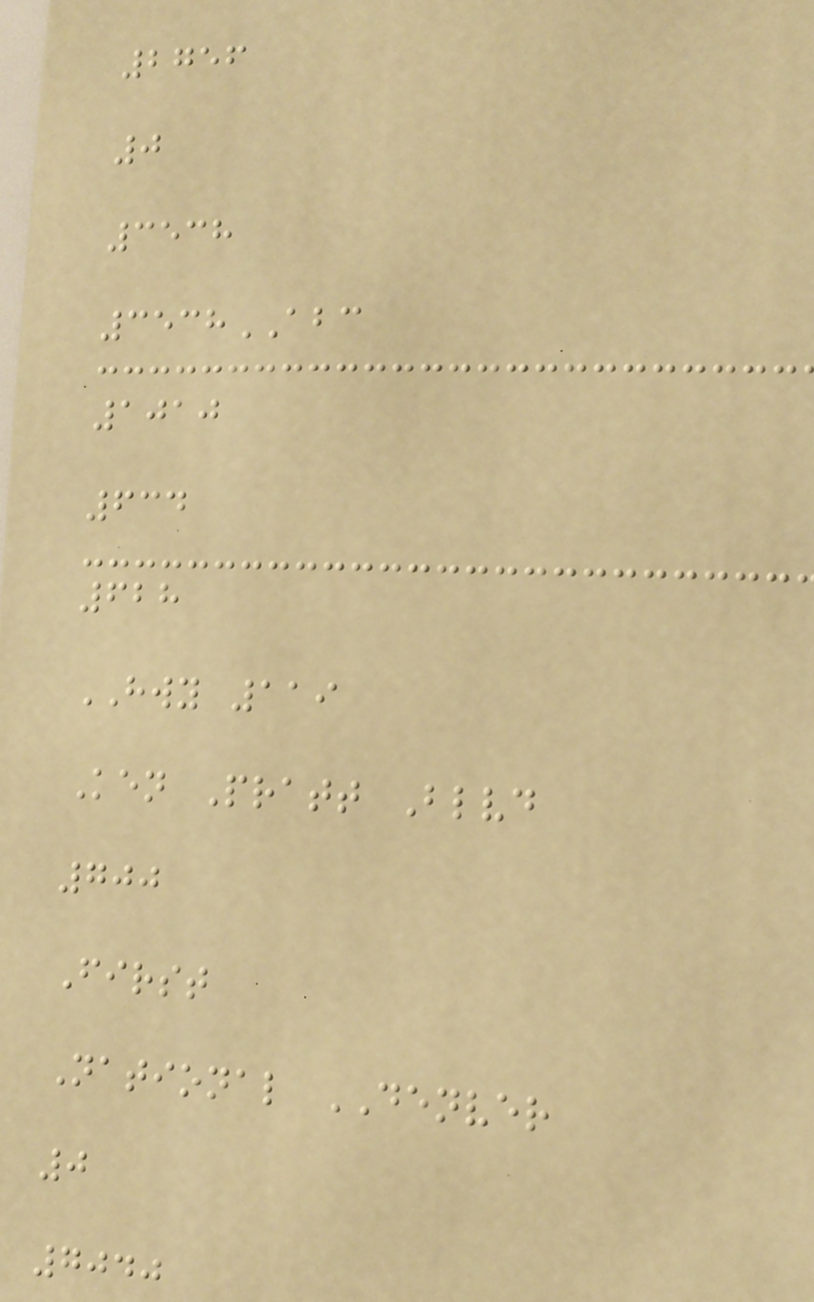2756
0
3538
3538ABC
1010
634
628
HWY 119
Ken Pratt Blvd
700
First
National DENVER
0
7040
